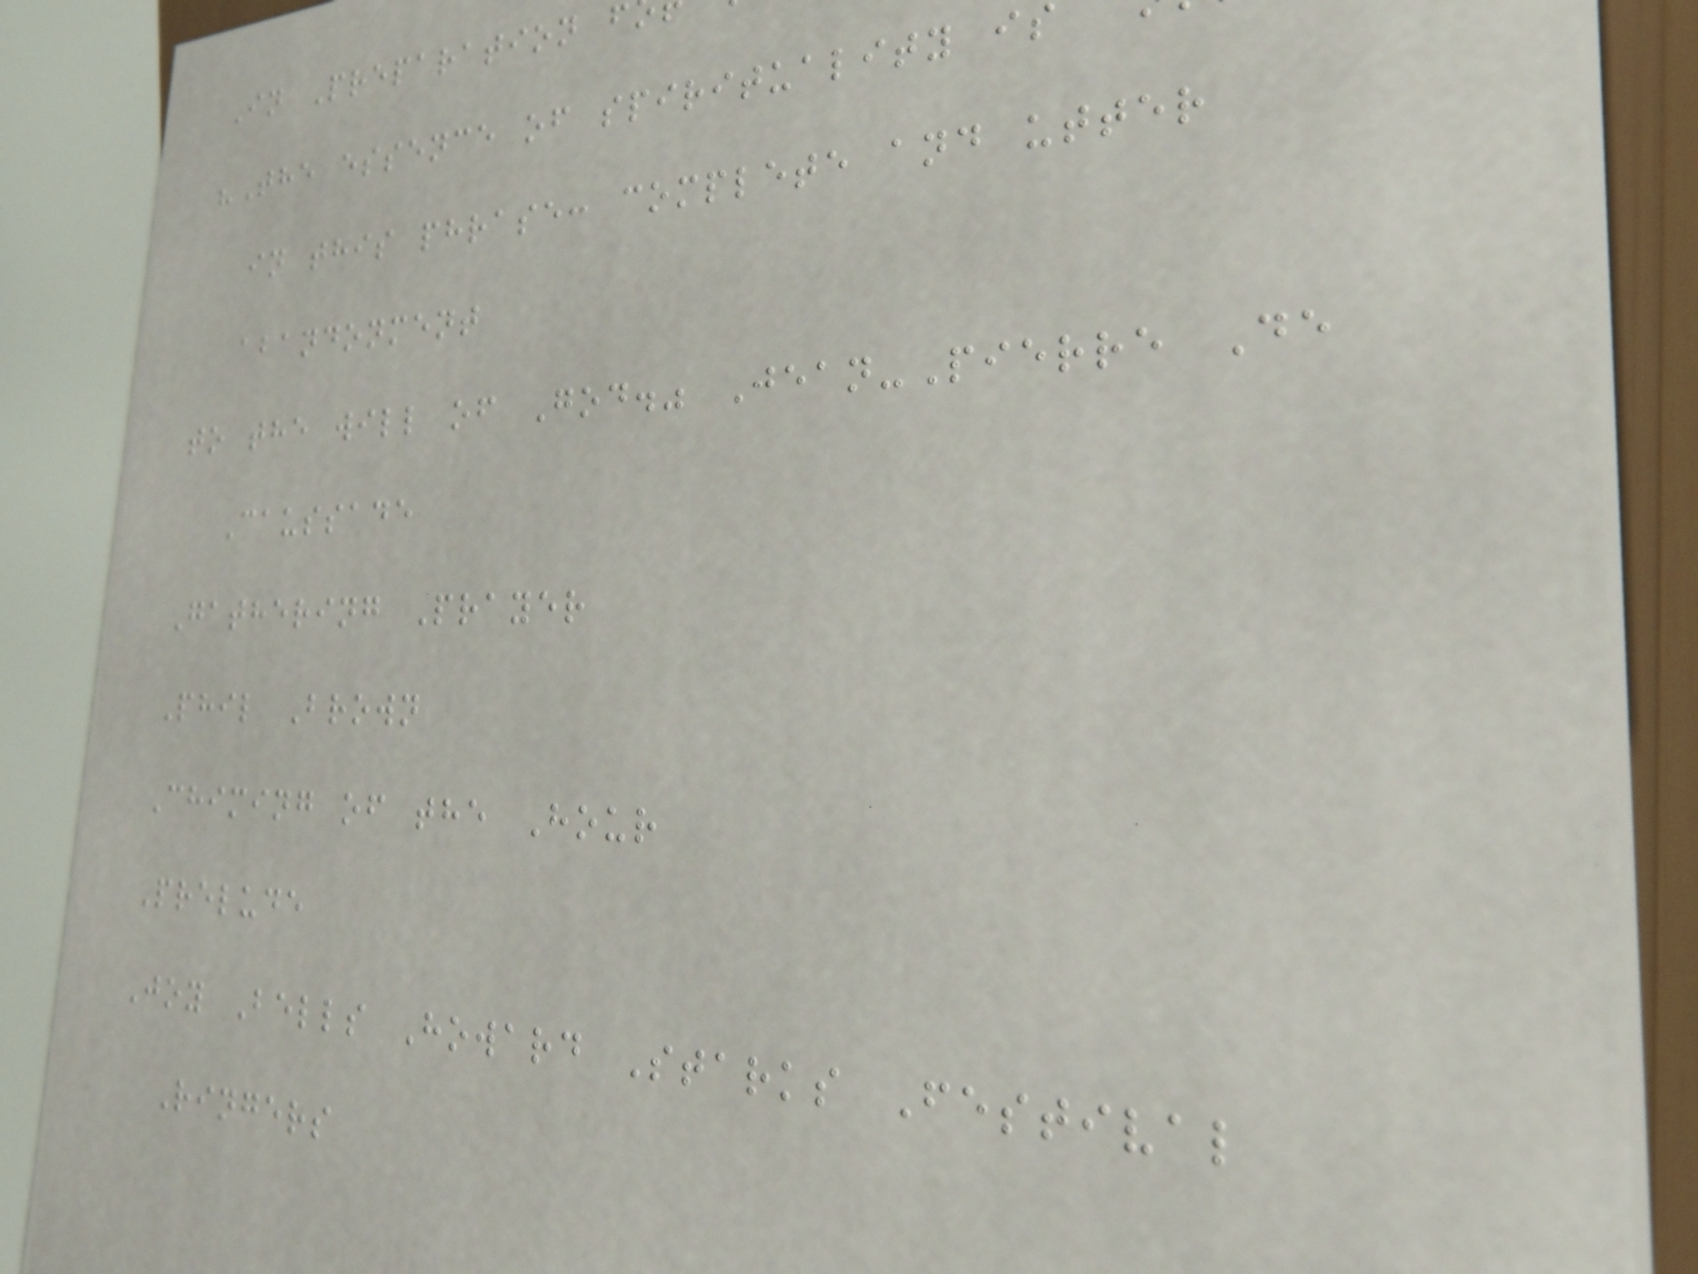In Preparation f
"The essence of spirituality is
in this phrase: complete and utter
abandonment
to the will of God." Jean-Pierre De
Caussade
Gathering Prayer
Phil Brown
Chiming of the Hour
Prelude
Joy Bells Howard Starks Festival
Ringers
